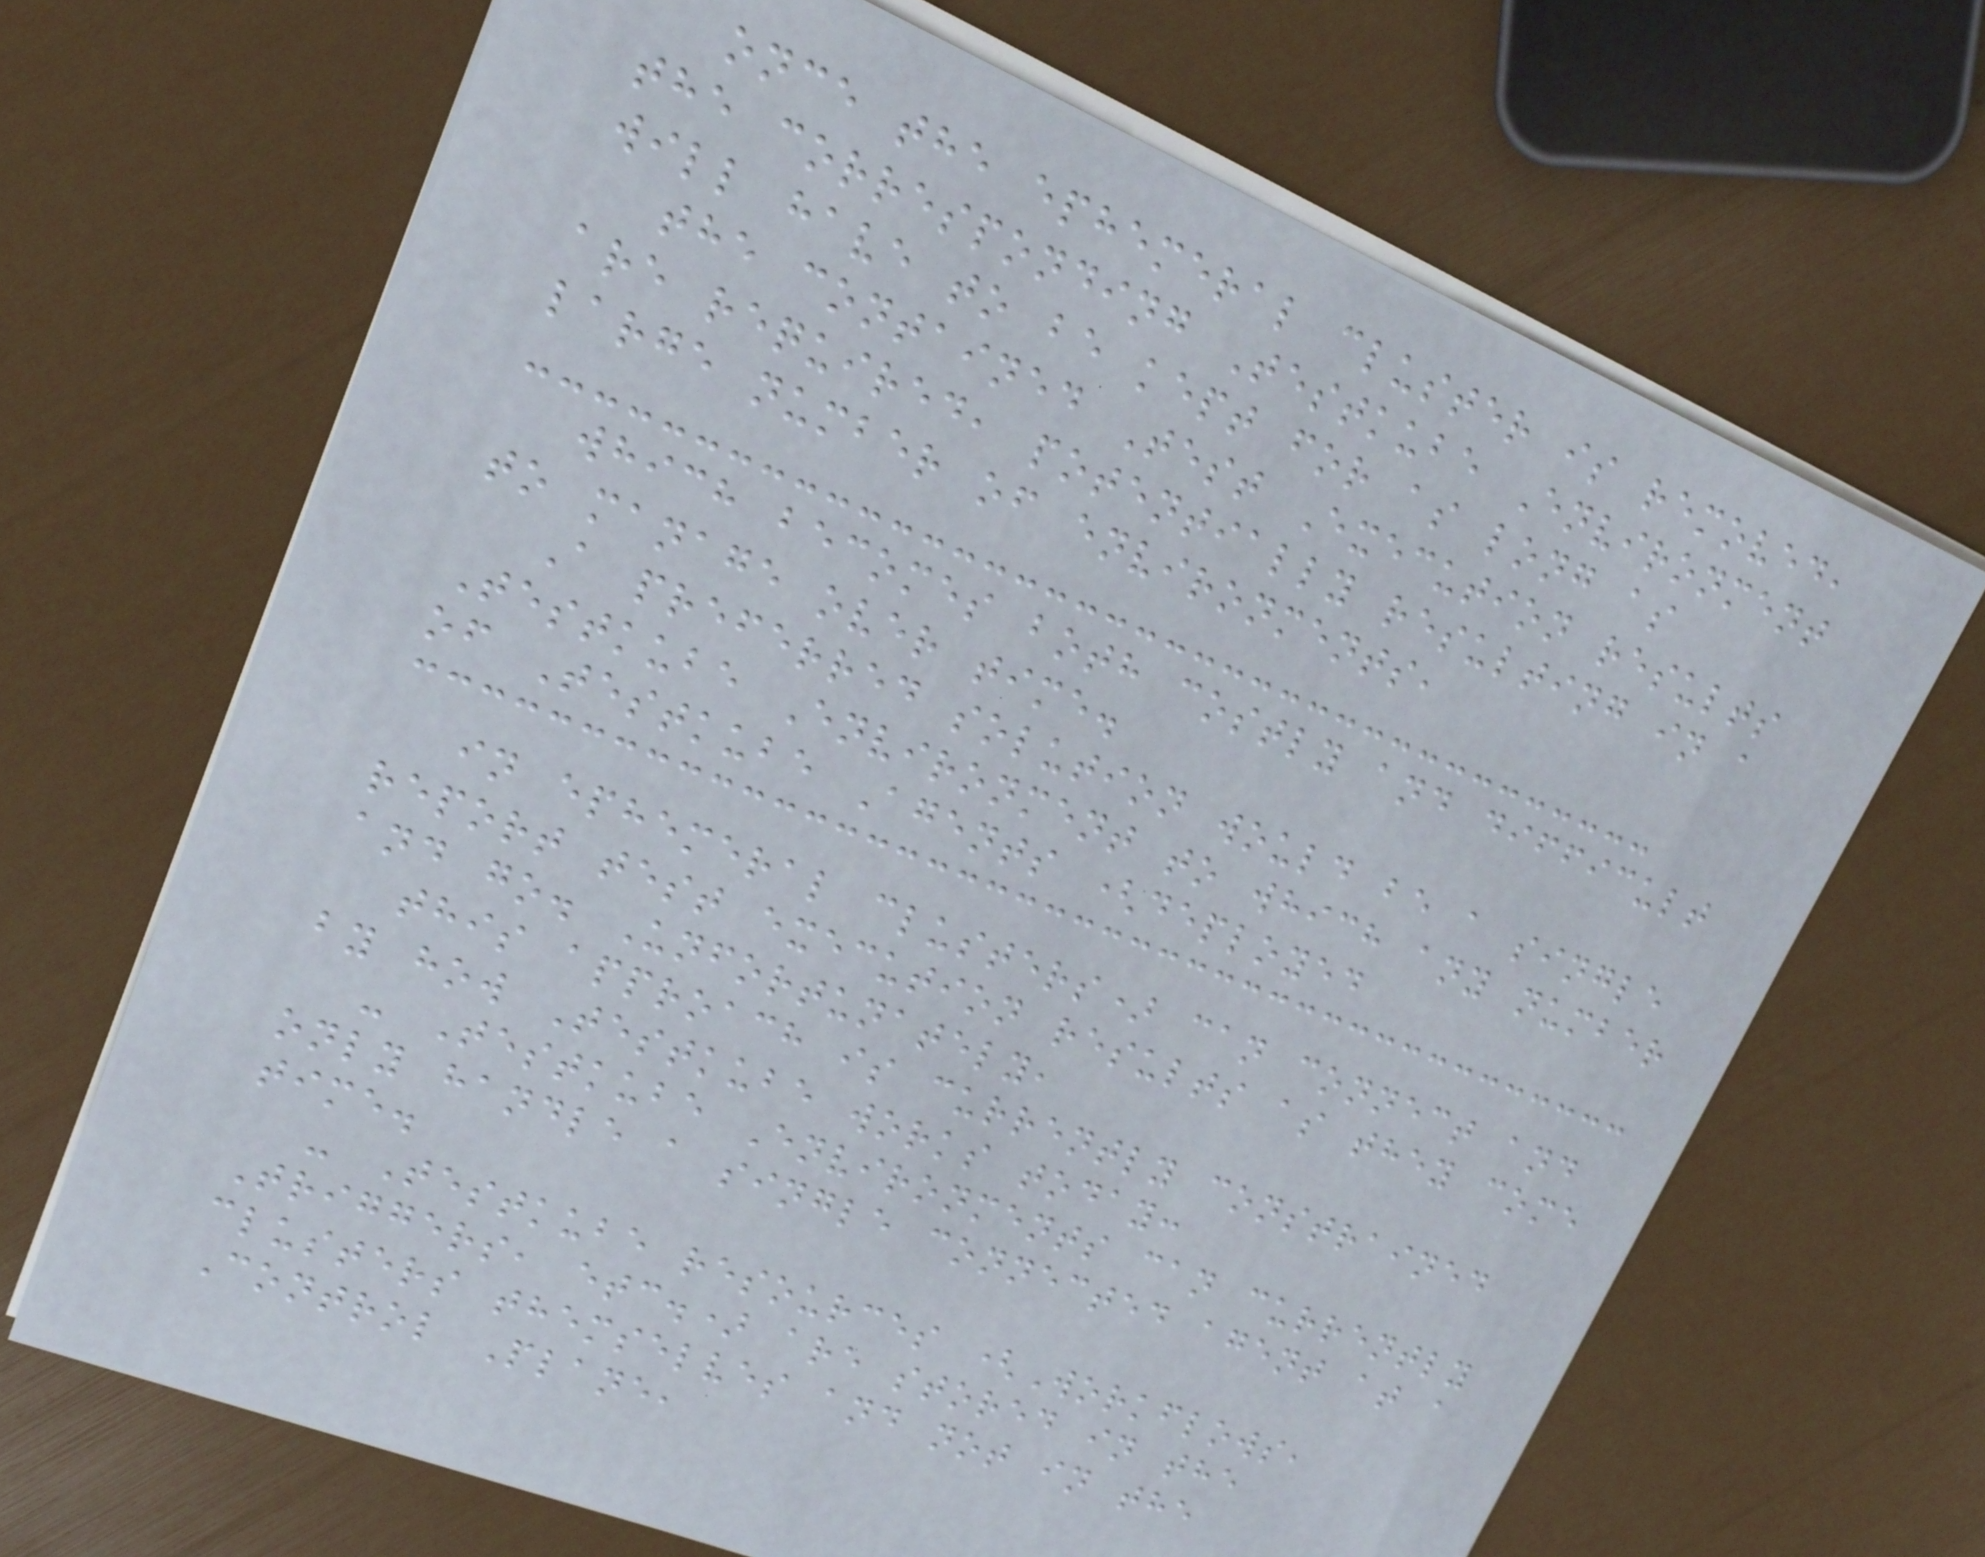once the ephemeral cluster is removed,
the corresponding Testkube Environment
will have to be kept for as long as
the contained Test Execution results
are required, potentially resulting in a
large number of environments,
which becomes both costly and difficult
to manage over time.
A preferred solution would be a single
Testkube Environment to which any number
of Testkube Agents (deployed
in ephemeral clusters) can connect and
report test execution results as they come
and go. Unfortunately,
this approach is currently constrained
by how Testkube works today:
- Testkube Environments can currently
only handle a single connected agent at a
time.
- Testkube resources (Workflows,
Triggers, etc.) are stored in the
clusters themselves and not in the
Control Plane,
